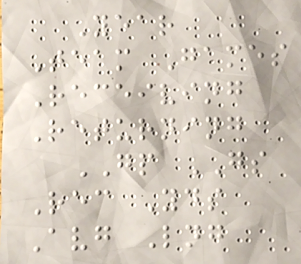Year
Team Games
Receiving
Returning
GP GS
Rec Yds
Avg Lng
